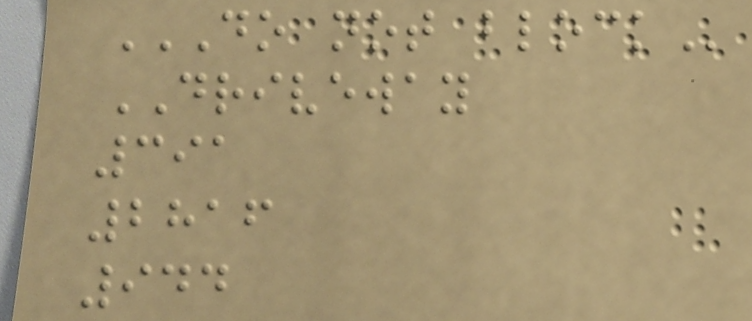DO NOT BLOCK
DRIVEWAY
391
2816
944
